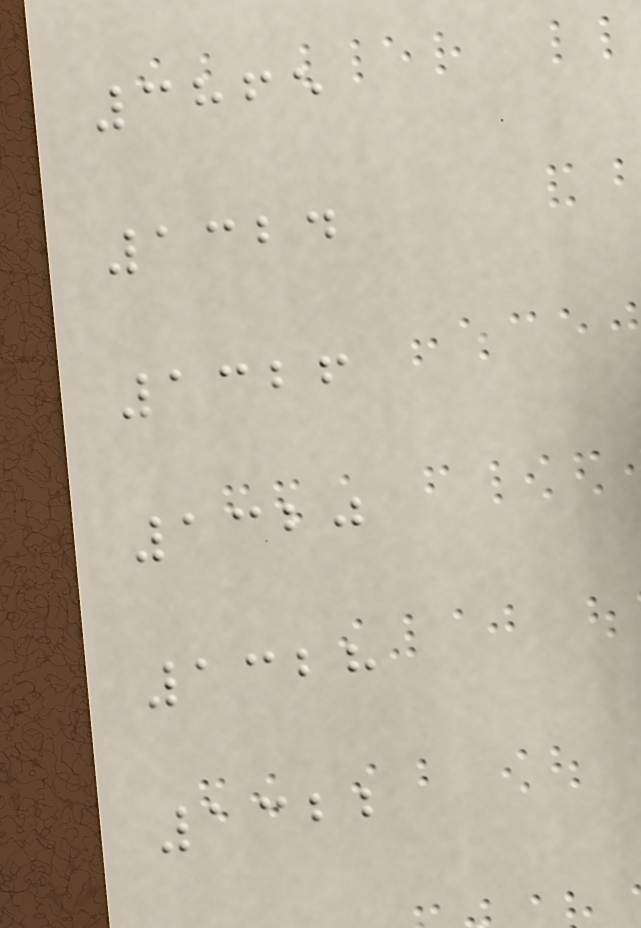3865
1324
1326
1320
1328
1322
